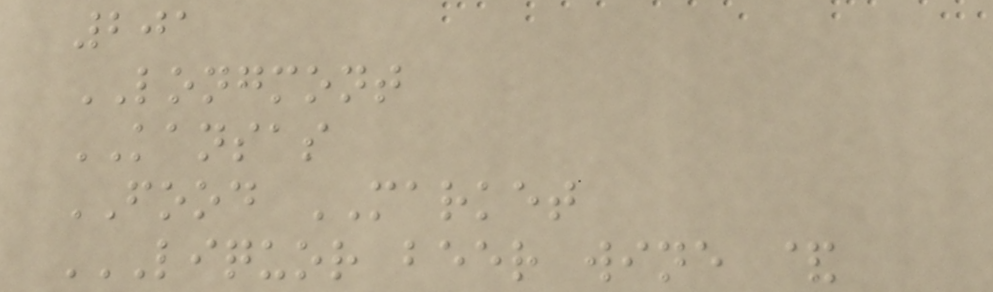201
LONGMONT
KANSAS
FOOD MARKET
LIQUOR BEER WINE &
